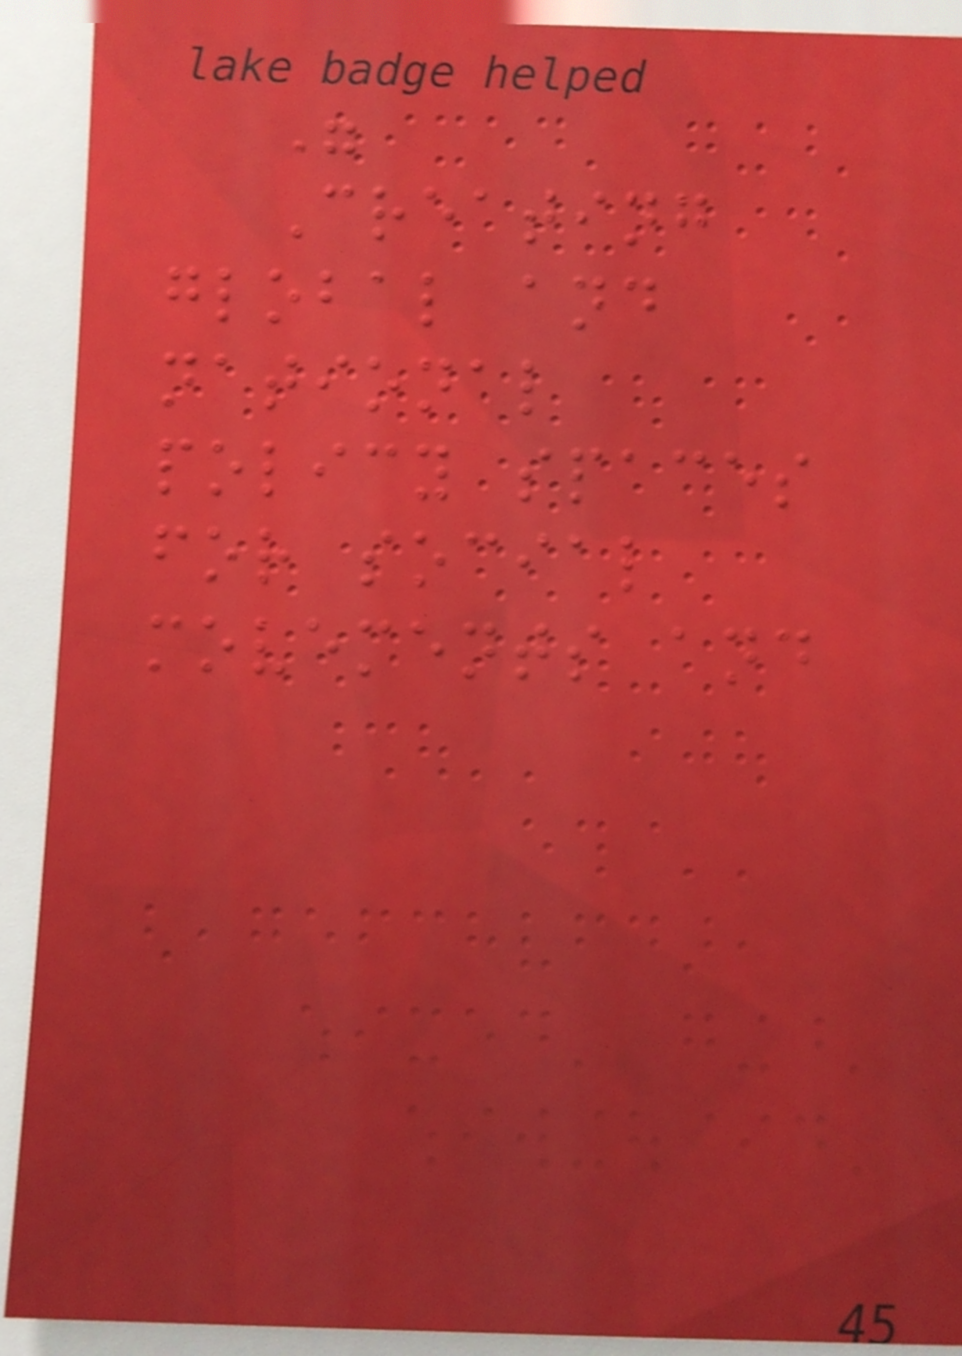"
Creating
global and
national
policy spaces
for social
movements and
